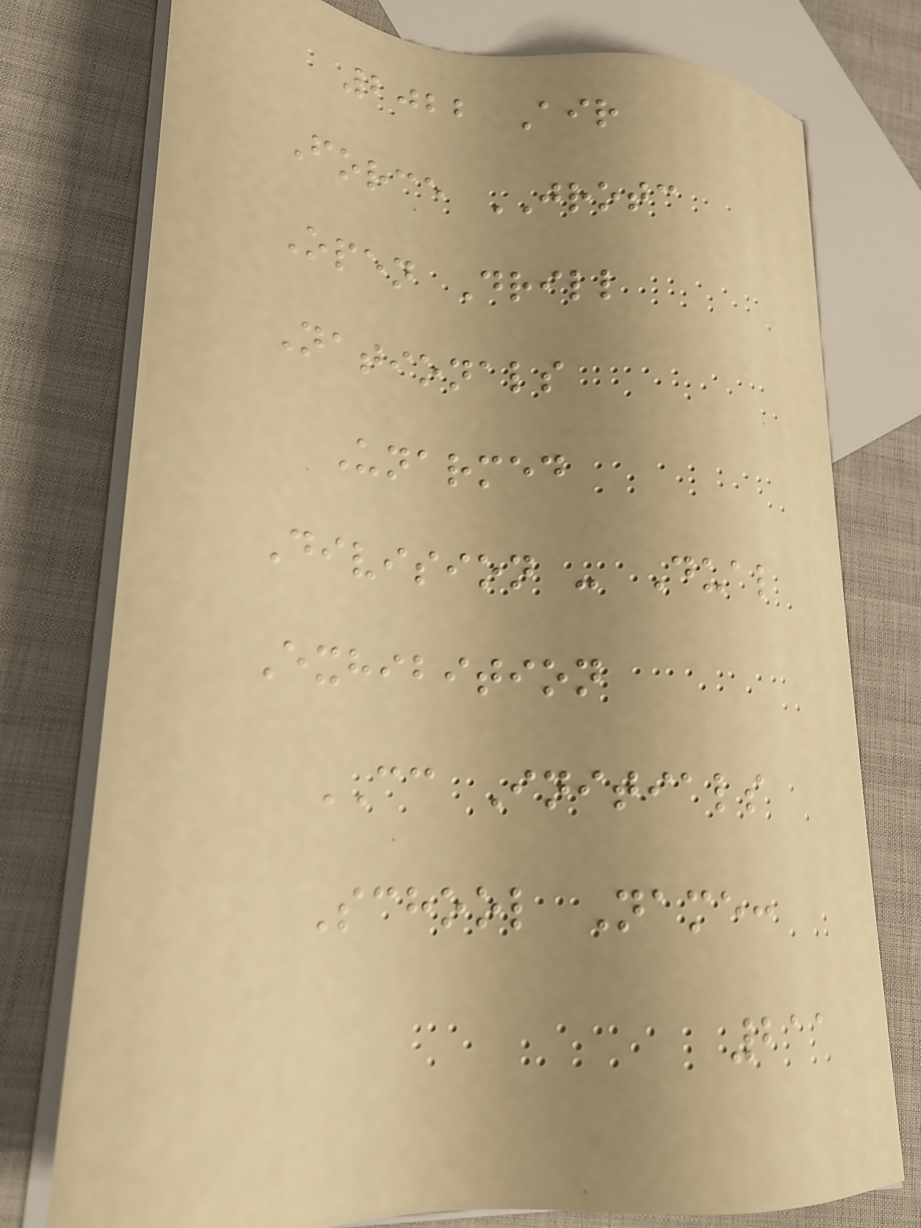2022 Air
Force JROTC
Open Drill
Nationals
Unarmed
Division - Dual
Exhibition
CC Initials
School Name:
211
